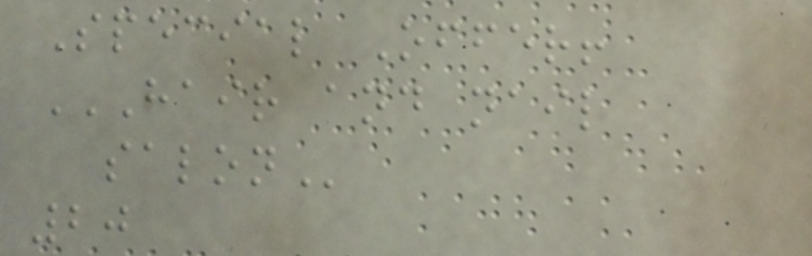Special Offer!
HAIR AND NAIL
SALON
20
